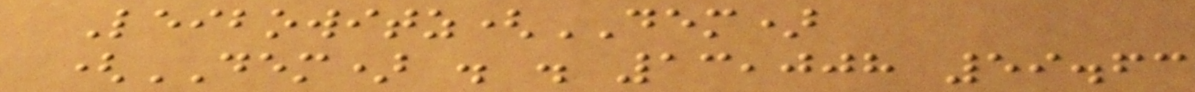Leibowitz(DEM)
(DEM) . . 13,008 59.63
